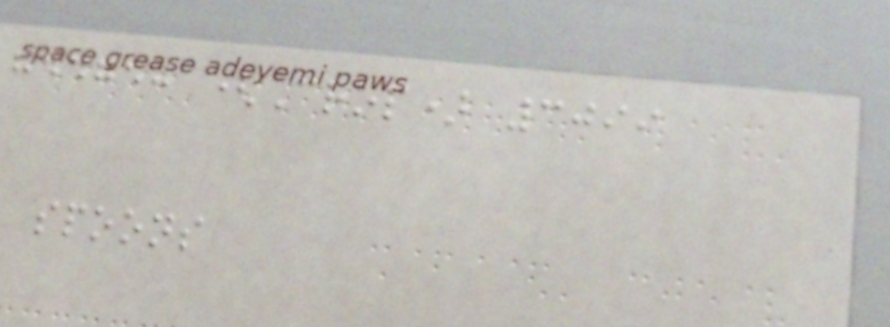hedge: (Crop) 3099
spoons
